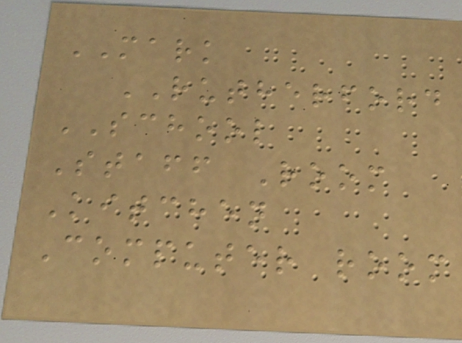MARK
RUTHERFORD
SCHOOL
Staff Room
Kitchen
Computer room
